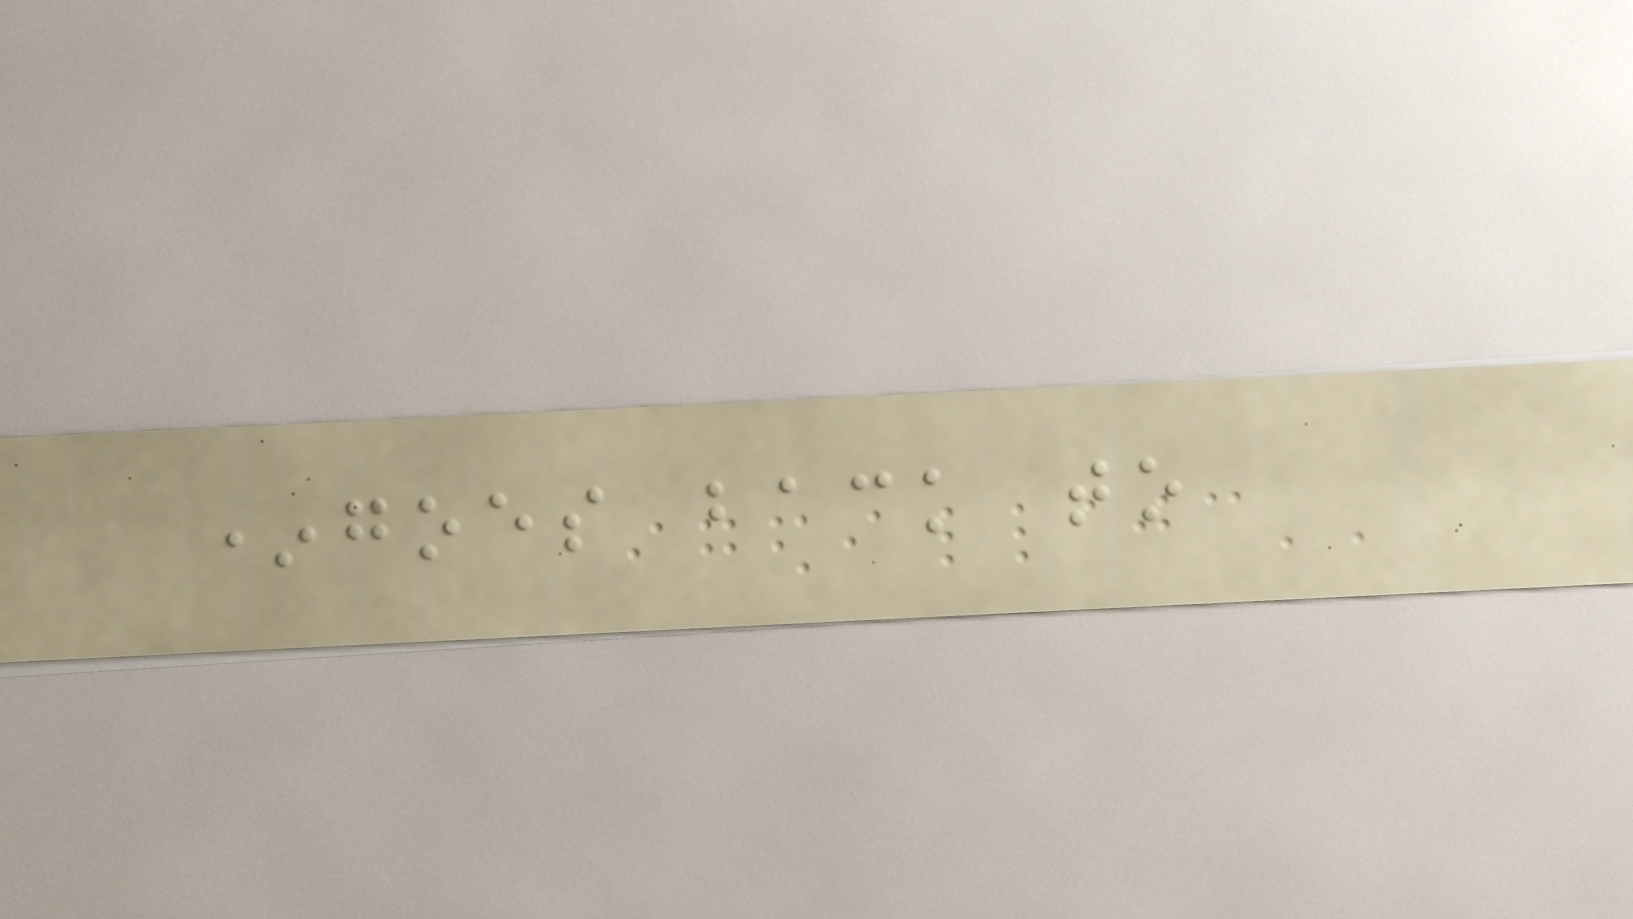*goes back to
